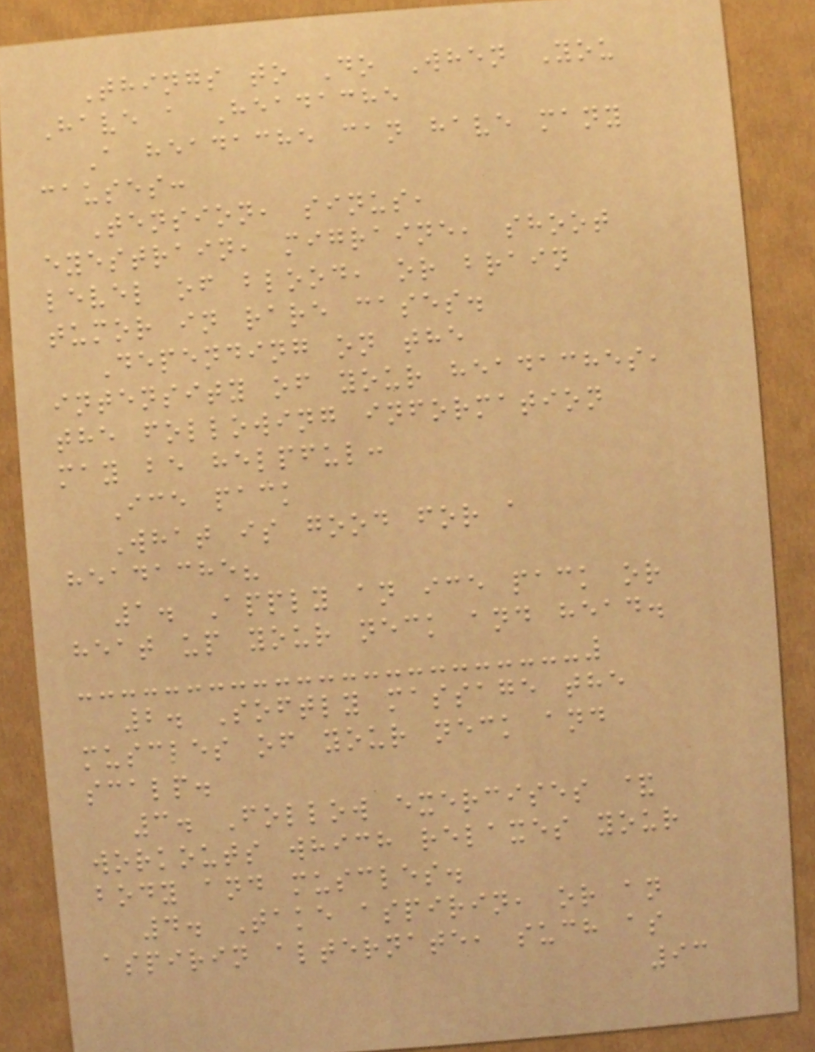Things to Do When You
Have a Headache
A headache can have many
causes:
Tension, sinus,
eyestrain, migraine, shoot
level of blood, or brain
tumor in rare cases.
Depending on the
intensity of your headaches,
the following information
may be helpful:
Ice pack
What is good for a
headache?
1. Apply an ice pack or
heat up your neck and head.
2. Softly massage the
muscles of your neck and
scalp.
3. Follow exercises &
workouts which relaxes your
body and muscles.
4. Take aspirin, or an
aspirin alternate, such as
93
